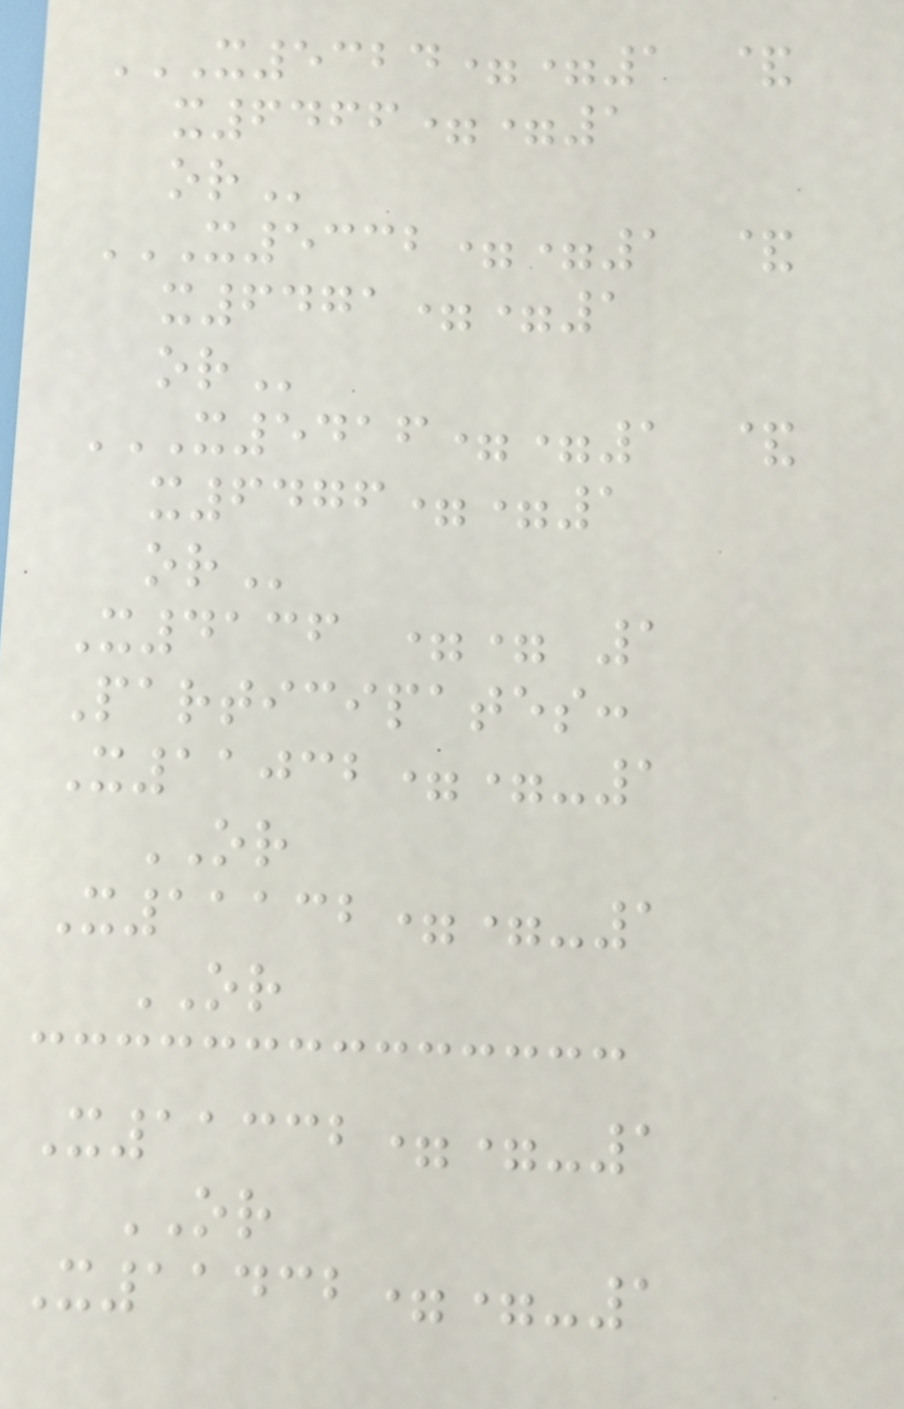X5324==1 &
X6466==1
OR
X5332==1 &
X6471==1
OR
X5416==1 &
X6476==1
OR
X4136 == 1
Participates:
X11032==-1
OR
X11132==-1
OR
X11332==-1
OR
X11432==-1
